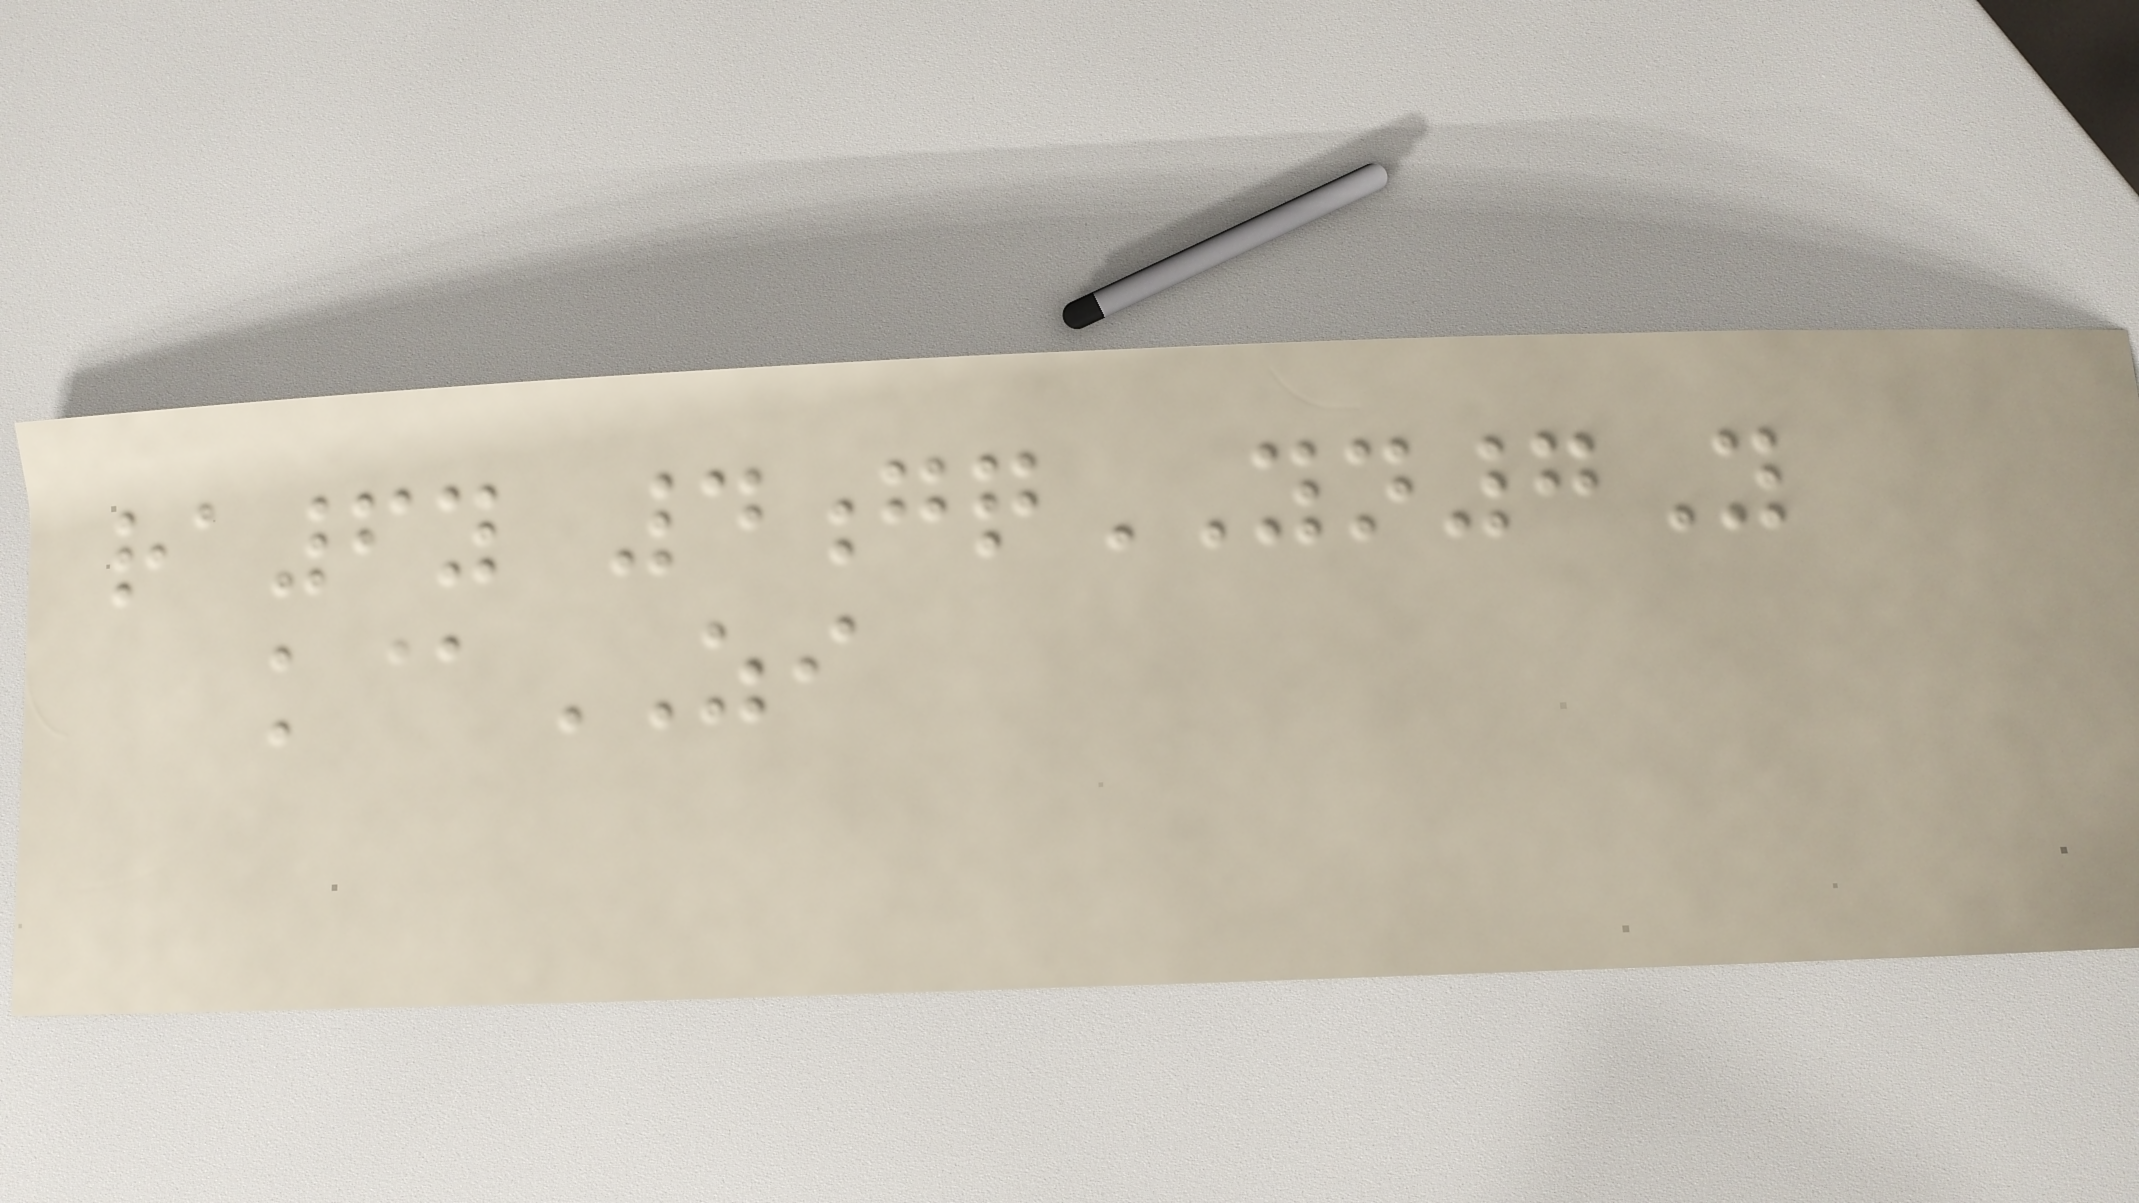ra6y 4gqYN7Y
k@ZI
